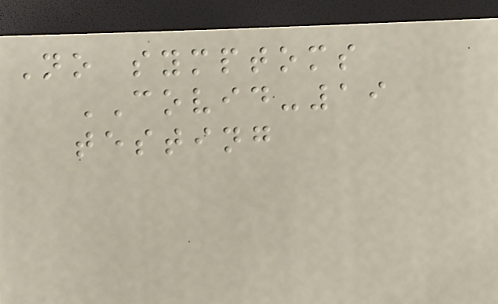No symptoms
COVID-19
testing
